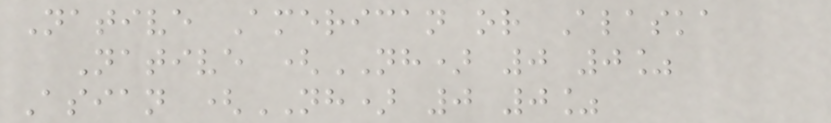Native American or Alaska
Native (NH) 0 0%
Asian (NH) 0 0%
